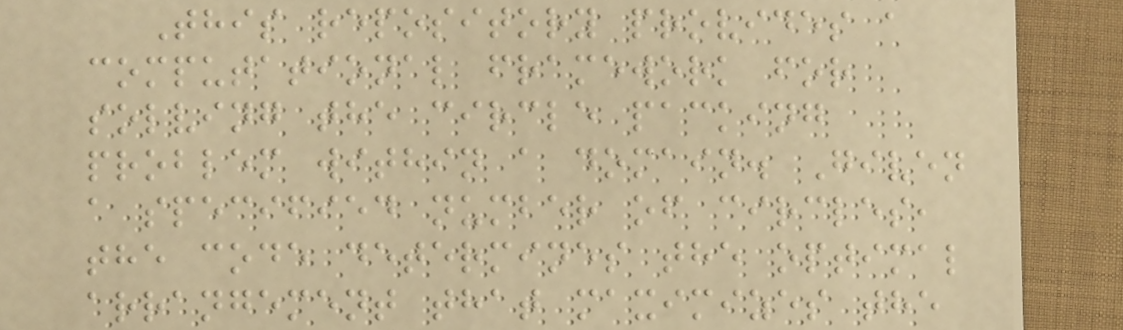This repository provides a
computational framework for
solving the circle packing
problem within a domain. Given
a specified number of circles,
the code determines the optimal
arrangement that maximizes the
